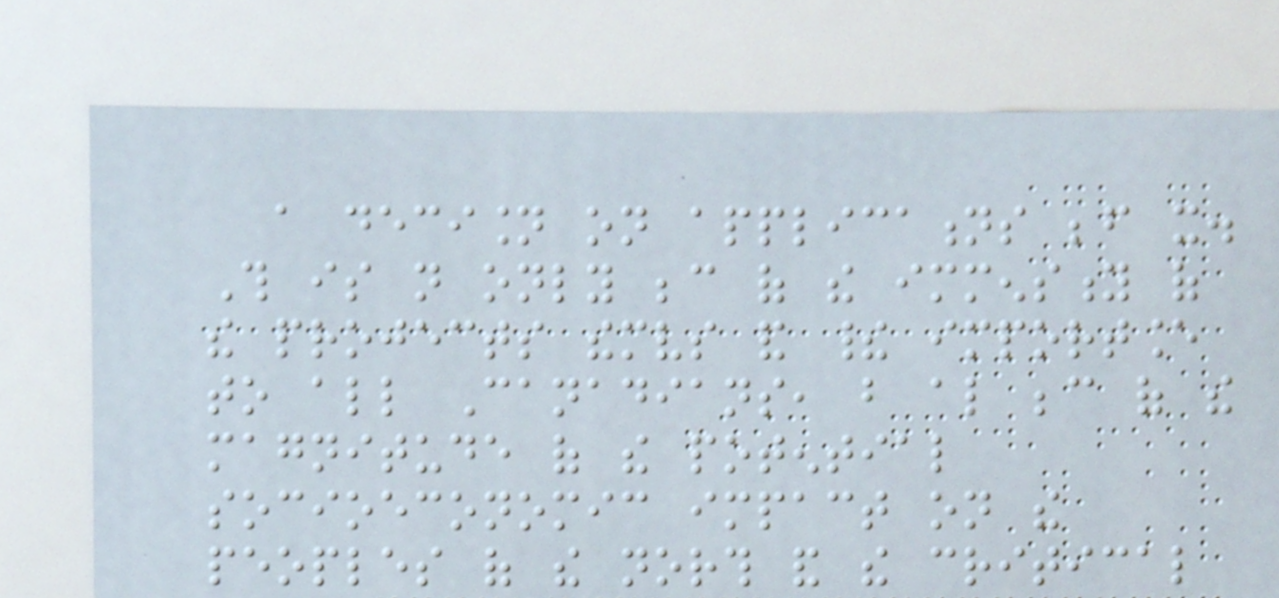a decision on applications before it.
This is not only because of the immensity of
the projects themselves and their importance
to all Canadians, but also because of the
magnitude of the potential
socioeconomic impact on the
peoples of the north and the critical
